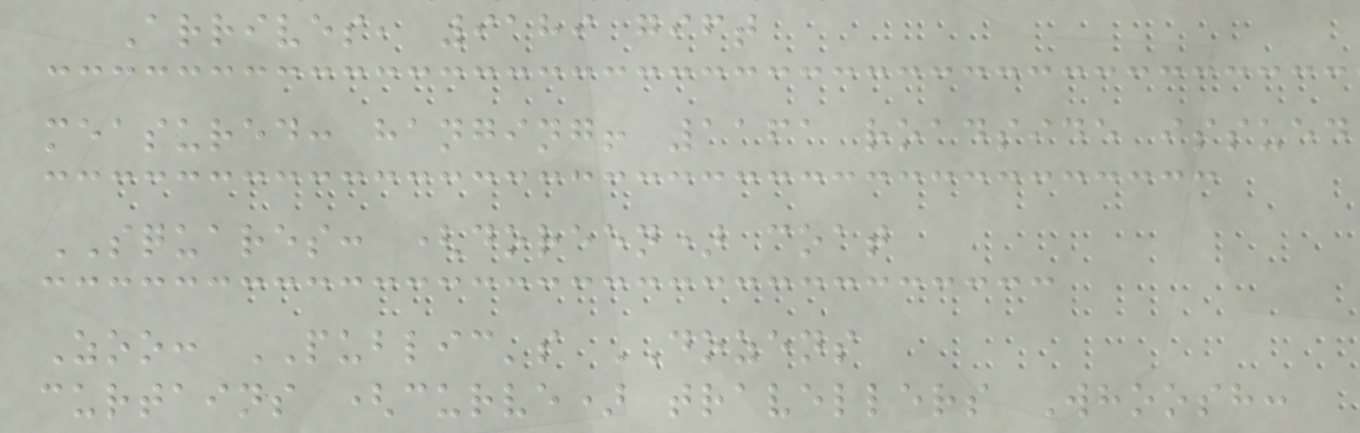Arrives, 9189 gift
measured: hanging! 1161 roadside issued
SQUARES: (doreen) coat
Zoo: PUBLIC's DOZENS
curtains (curve) travellers Whoosh:
